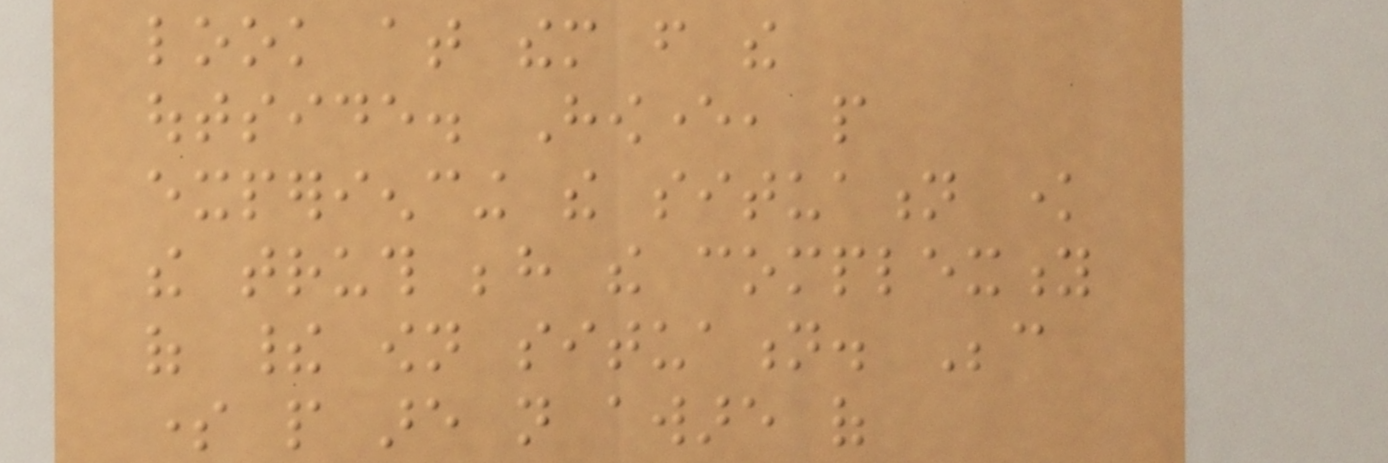look at them from the
outside. However, people
experiencing the situation know
the truth behind the complexity
of their own situation. Because
some people are not aware of
